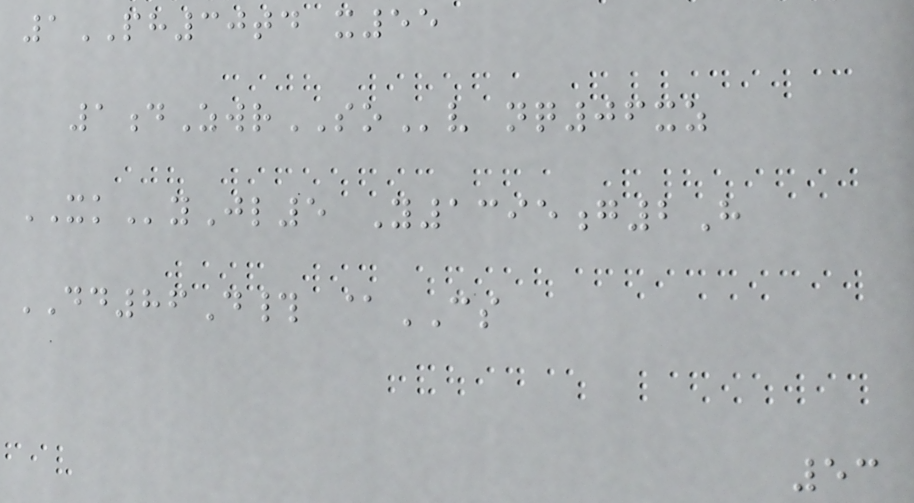1PH30td x55
1dZwrSOv nq06xz
XKyJl5 Y1395g2H
DD86D# @CS
53
